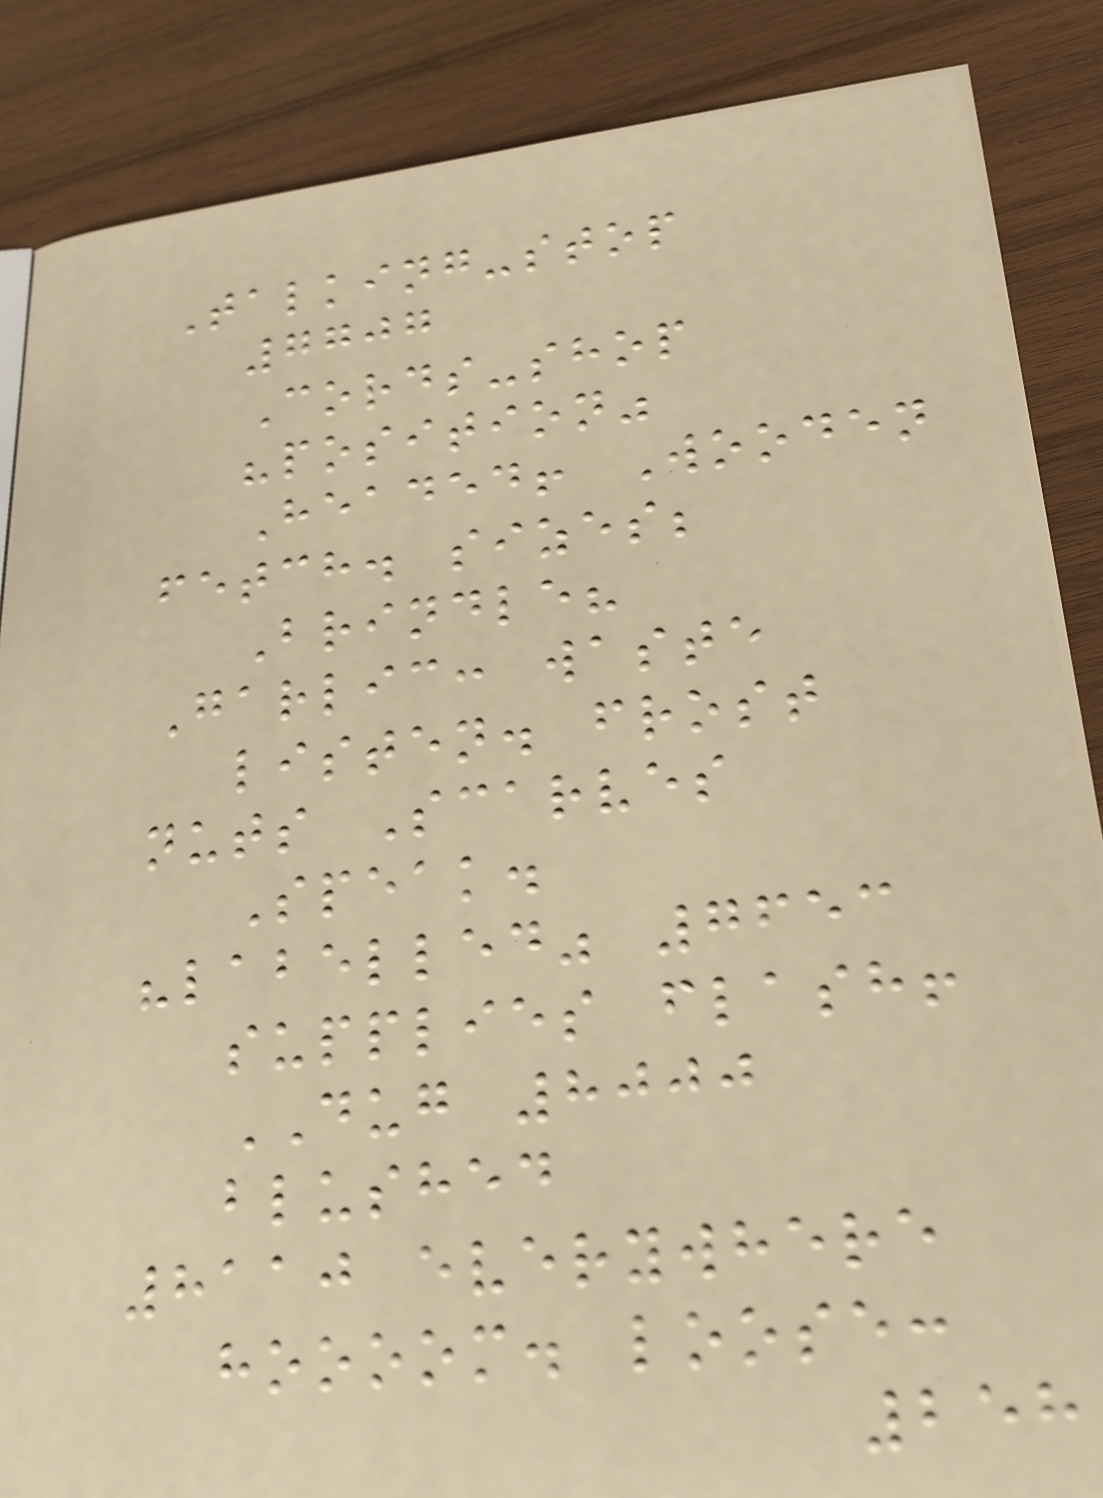Talking-stop
7707
Cords-shop
"position"
Headed! Wooden
fetch. sizes;
Brindle?
Garlic: waste
listen. frost
nuts Scarves
Speak.
"labelled" 7653
supplies flash!
DUG 8000
blushed
8110 everywhere
hoooom. loose:
258
